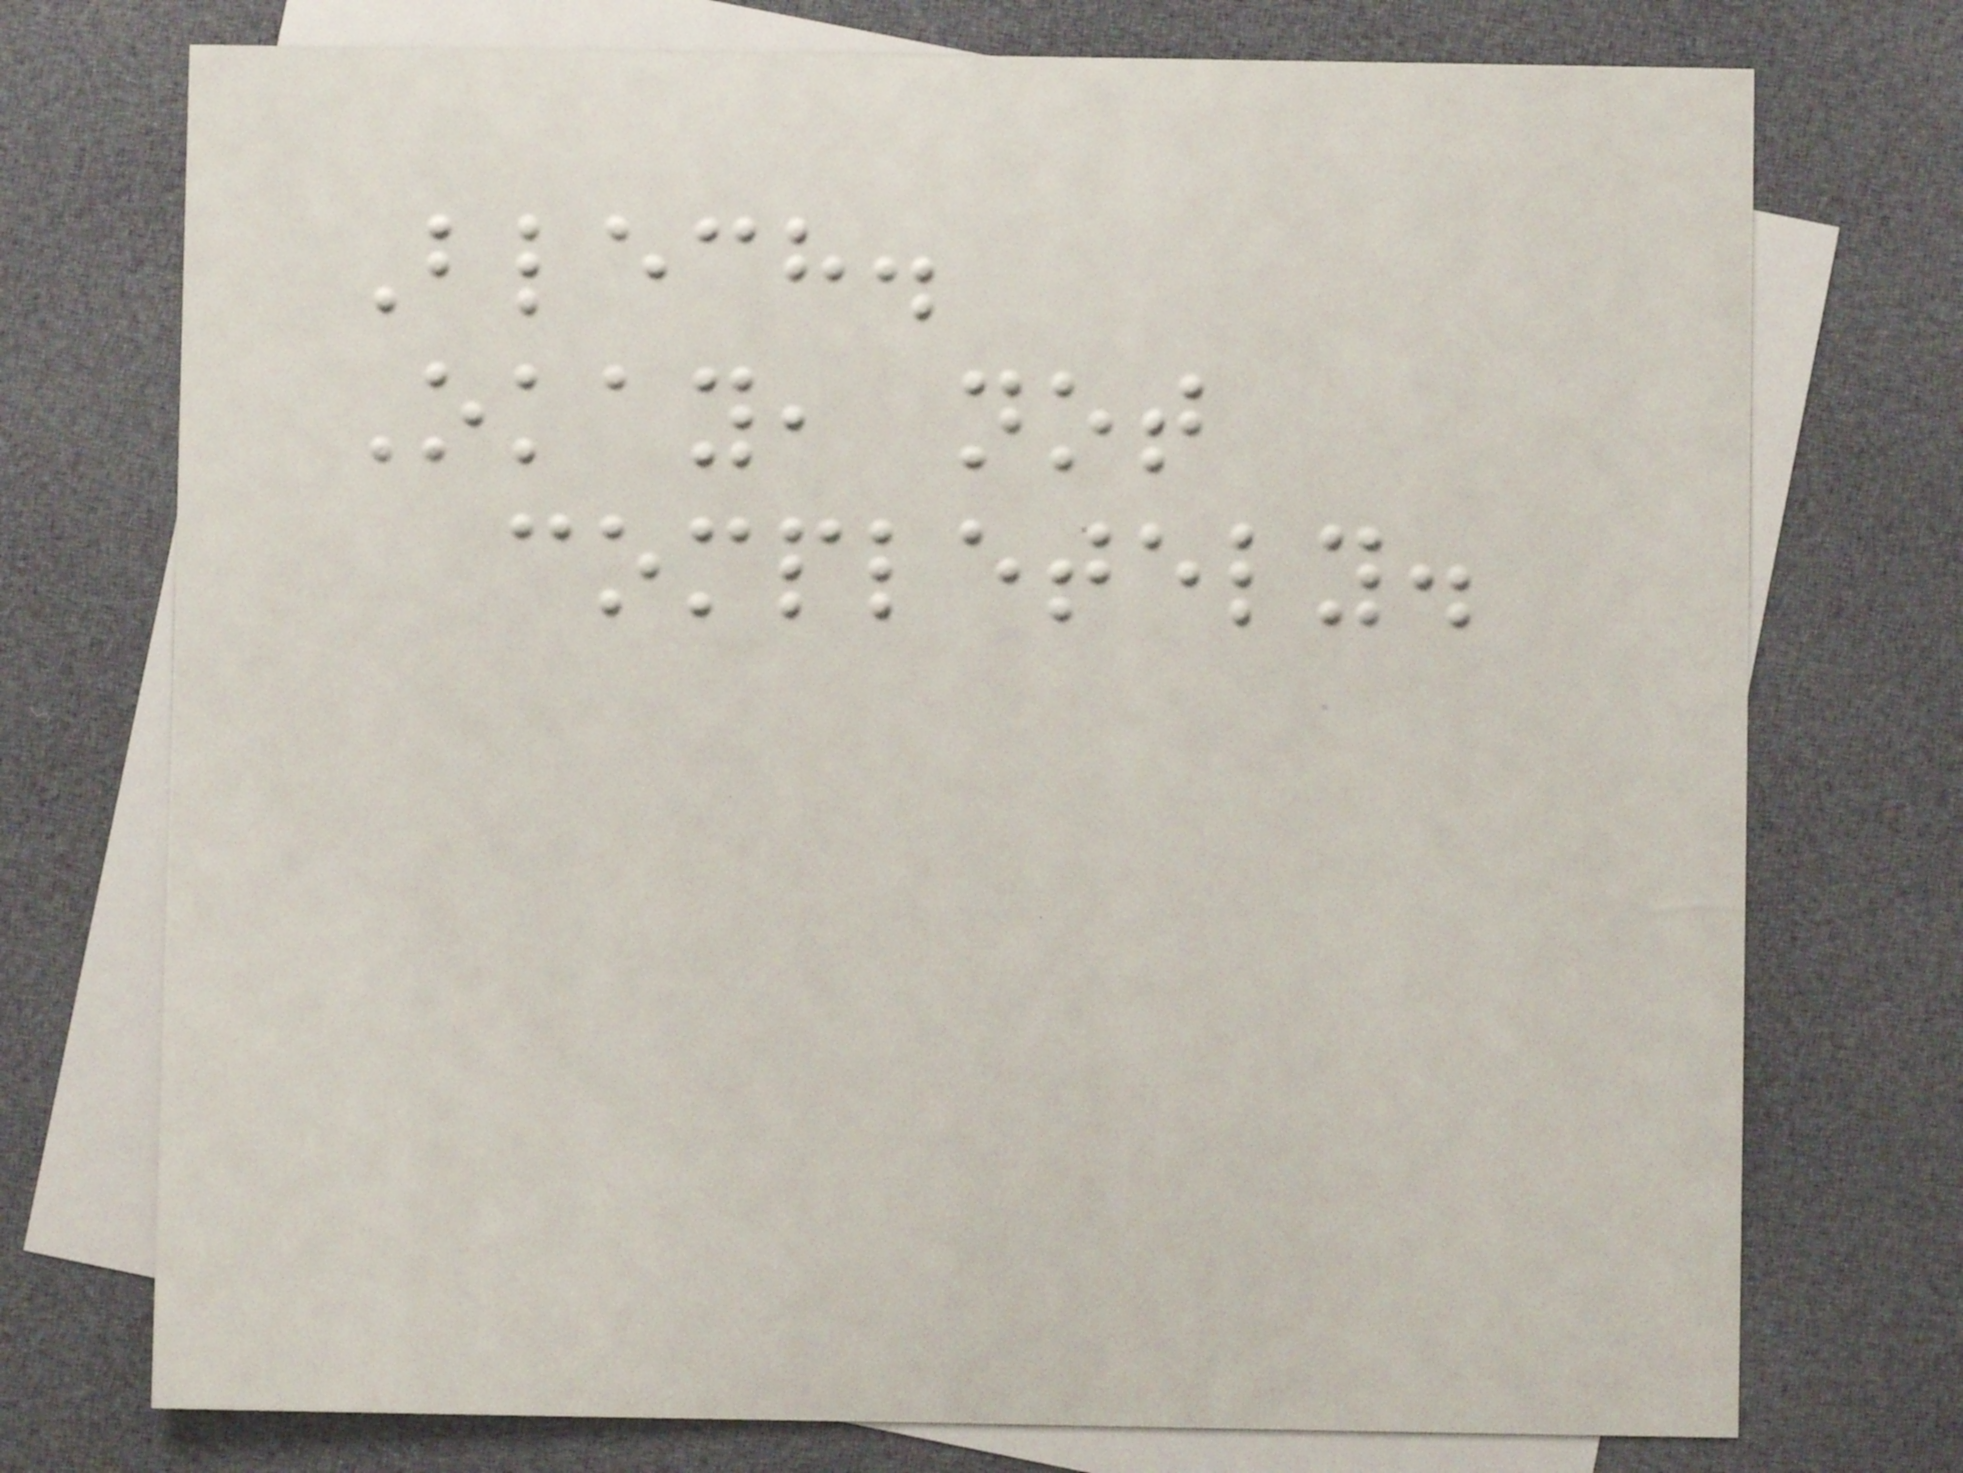Blech.
Okay, not
completely.
